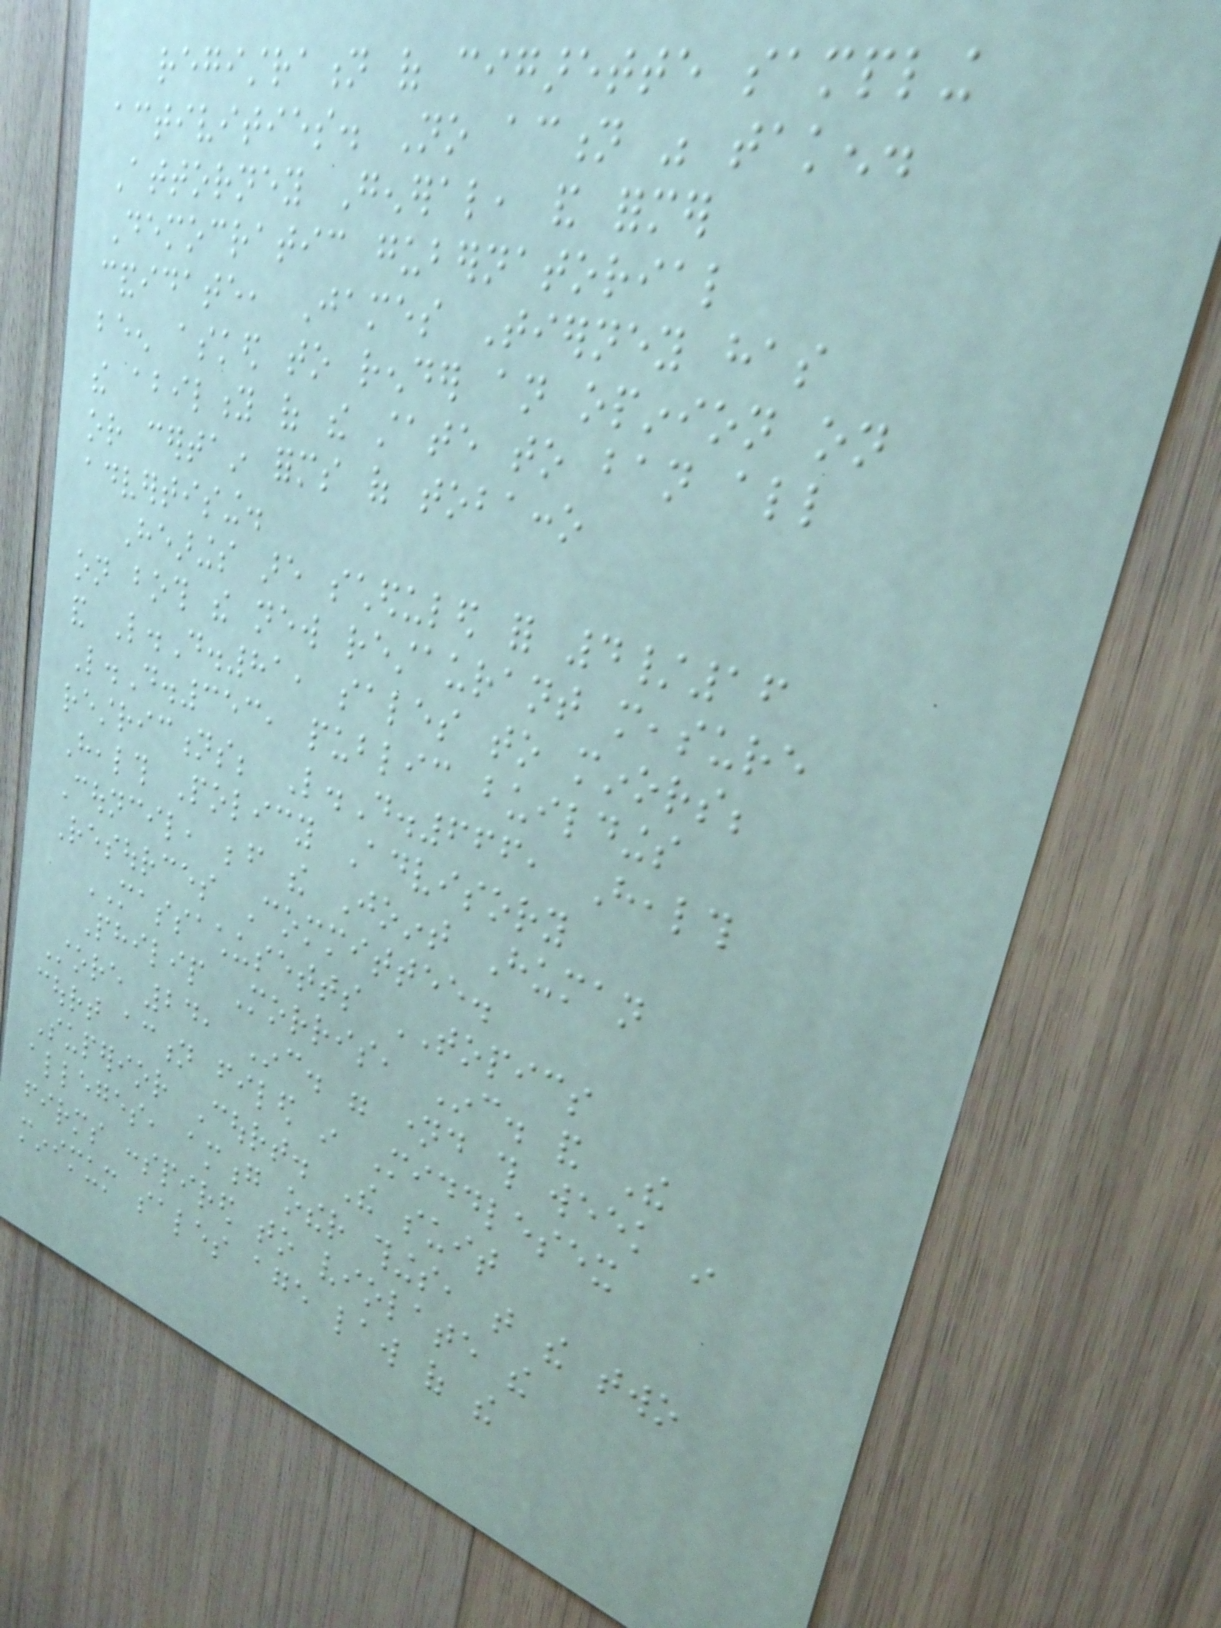registration of cigarette sampling
activities. No action was taken.
Attorney General, and former
Democratic gubernatorial
candidate, James Tierney has
been asked to render an opinion on
the ability of the state to ban all
or certain forms of tobacco
advertising.
Hearings are scheduled for 4/16
on both the new restaurant measure
and L.D.81, sales to minors;
L.D.353, public buildings
restrictions; L.D.666, Health
Health Policy Advisory
Council, before the Joint Human
Resources Committee.
MASSACHUSETTS TOPICS
Philip Morris, Inc. and The
Store 24, Inc. were named this week in
court action filed in Middlesex
Superior Court. The suit
alleges, among other things, that the two
firms conspired to violate the
minimum sales age law of the
